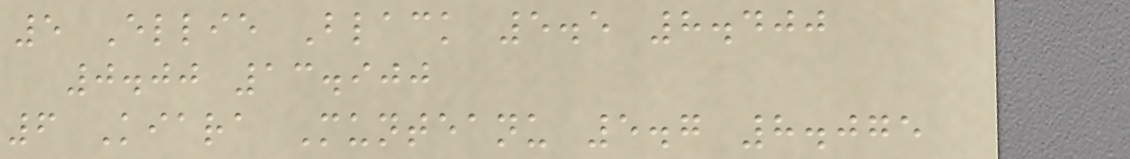5 Ellie Black 5.5 8.400
0.00 13.900
6 Kiara Munteanu 5.7 8.075
